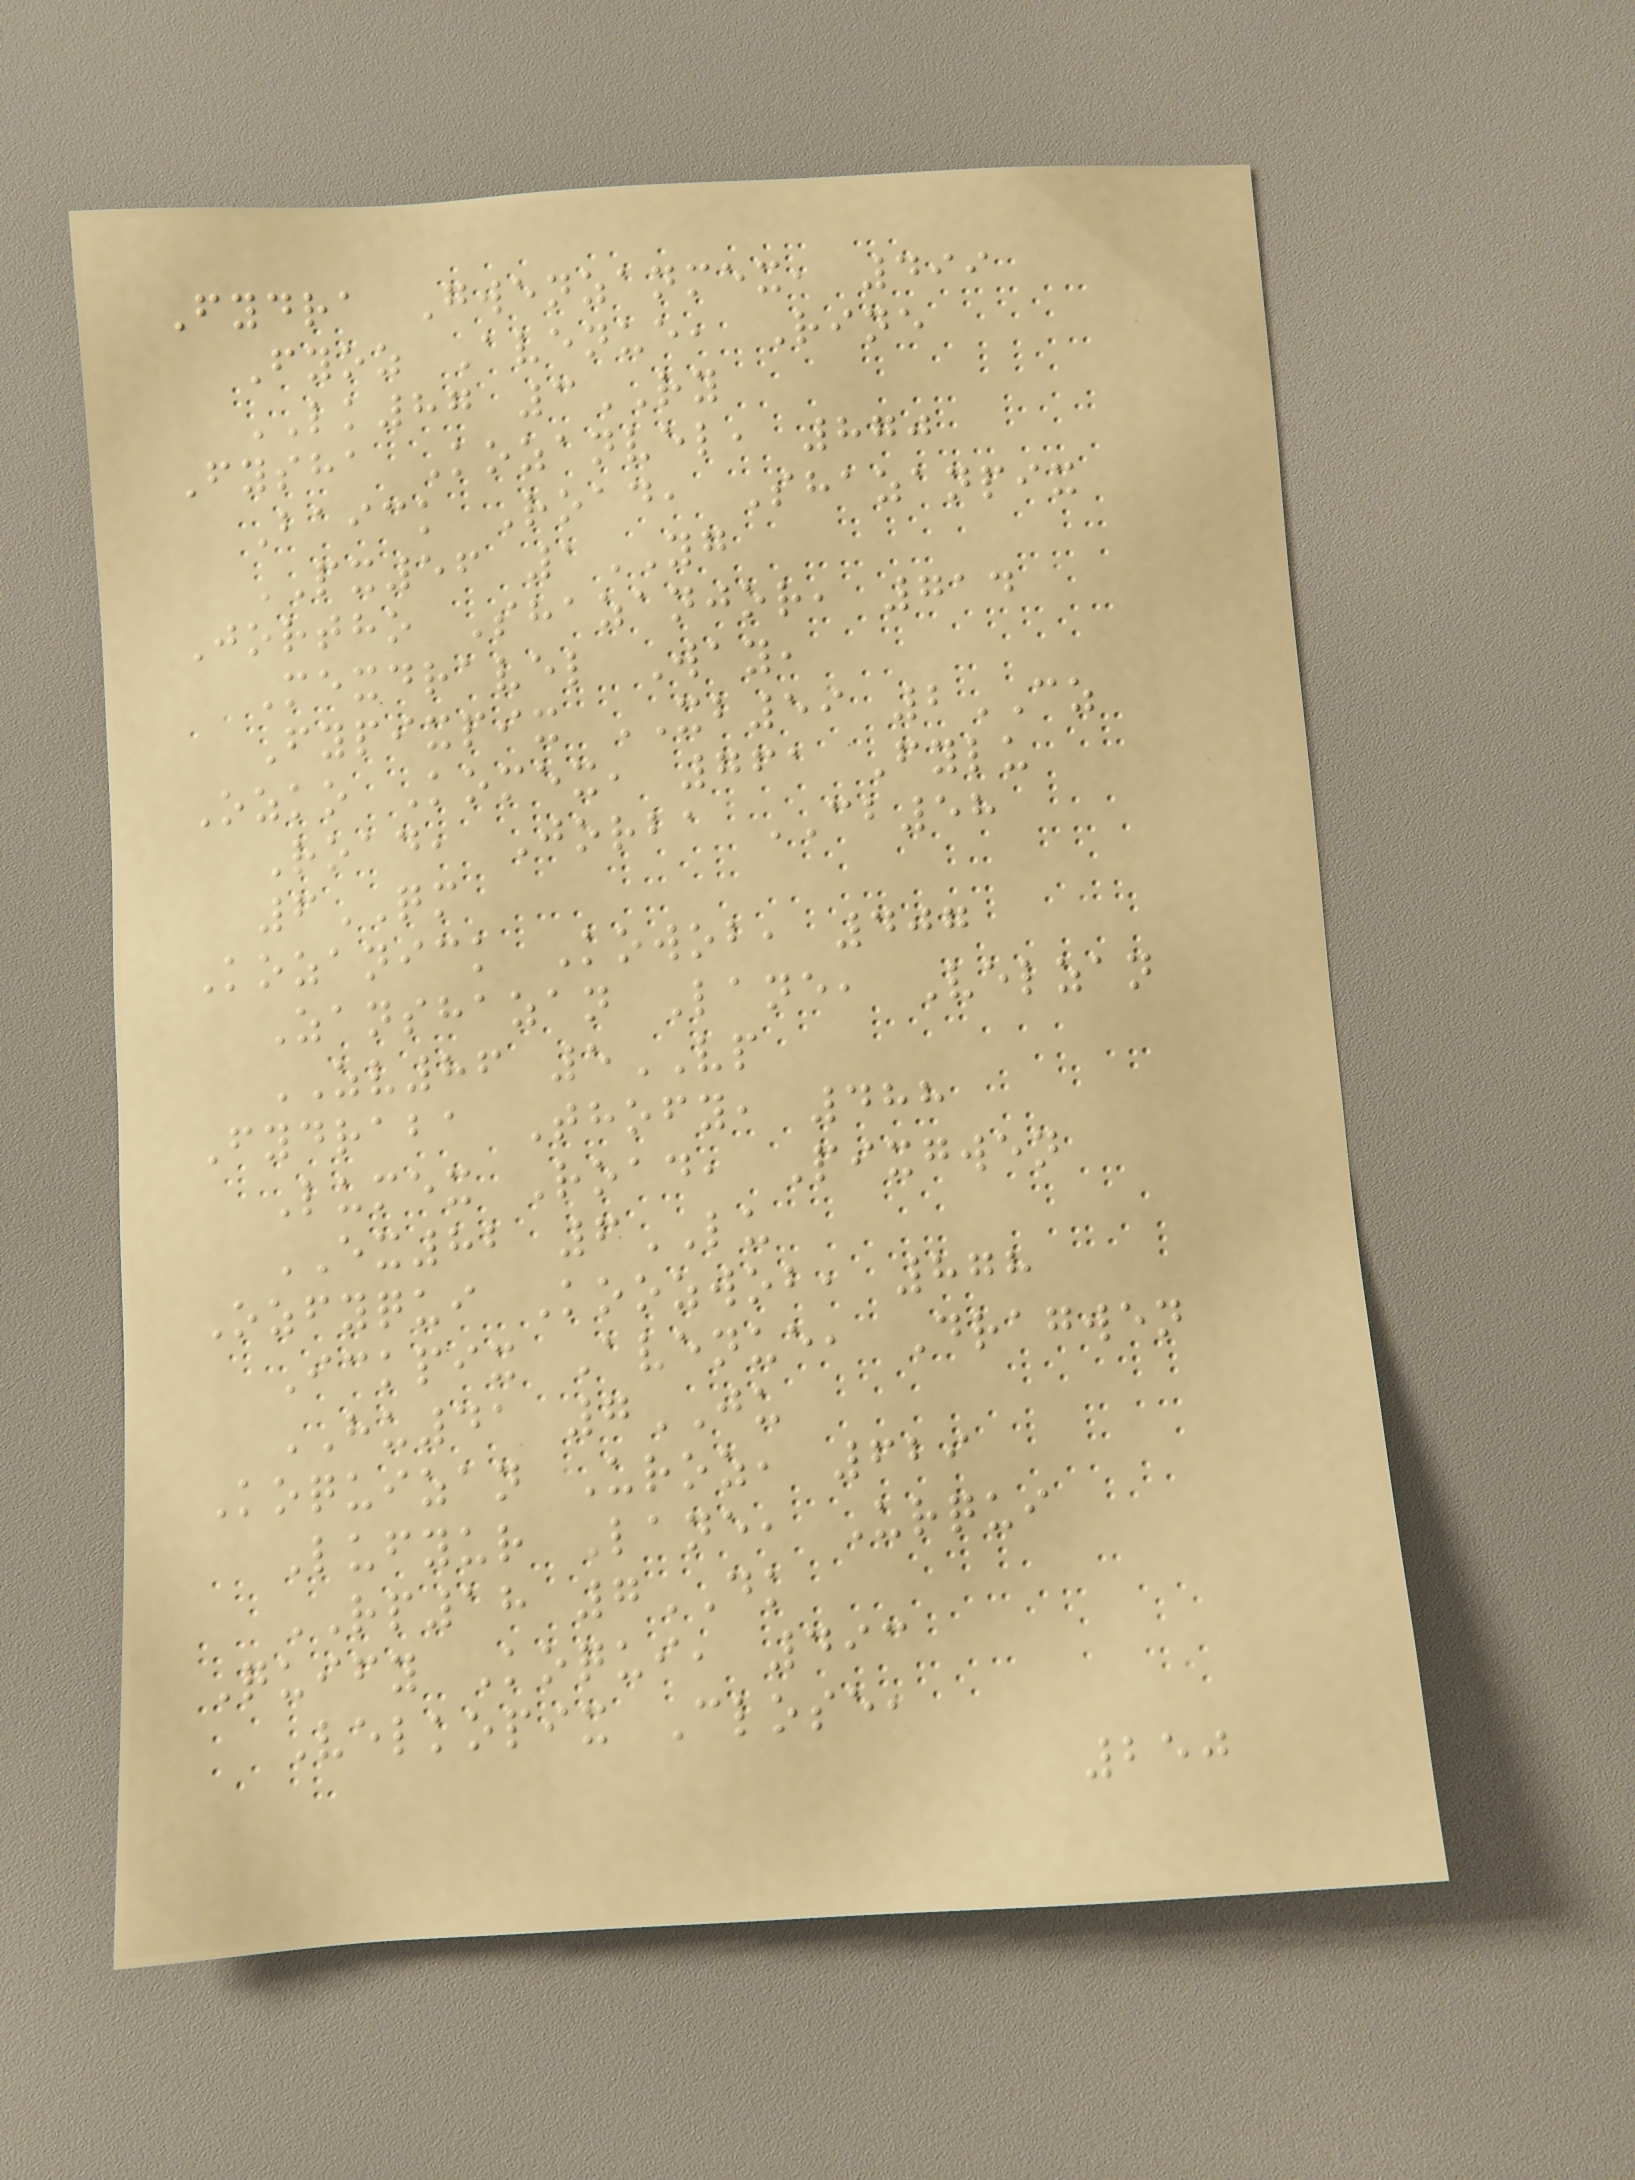Fydra Gwenzanmex, 499
Fyoz Avenue, Rine
LK87 3RY
Fysha Kozanvel, 870
Baick Road, Shazanpix
PX56 1YG
Jortho Shazanjor, 714
Mexdravel Way,
Fypixpix XB59 2CZ
Ozko Komex, 761 Fylu
Road, Jorba CB58
6QM
Kozanick Kowob, 407
Zanshazan Lane, Velzan
ZV86 5VP
Fydraba Thofy, 488
Lumex Road, Pixgwen
EX82 6LU
Ozfyqui Koozwob, 878
Ickpix Avenue, Dragwen
HU41 7JU
Koquizan Uroz, 629
Lufyur Lane, Urqui
RP18 7DK
Quify Koqui, 493
Velkopix Close,
250
